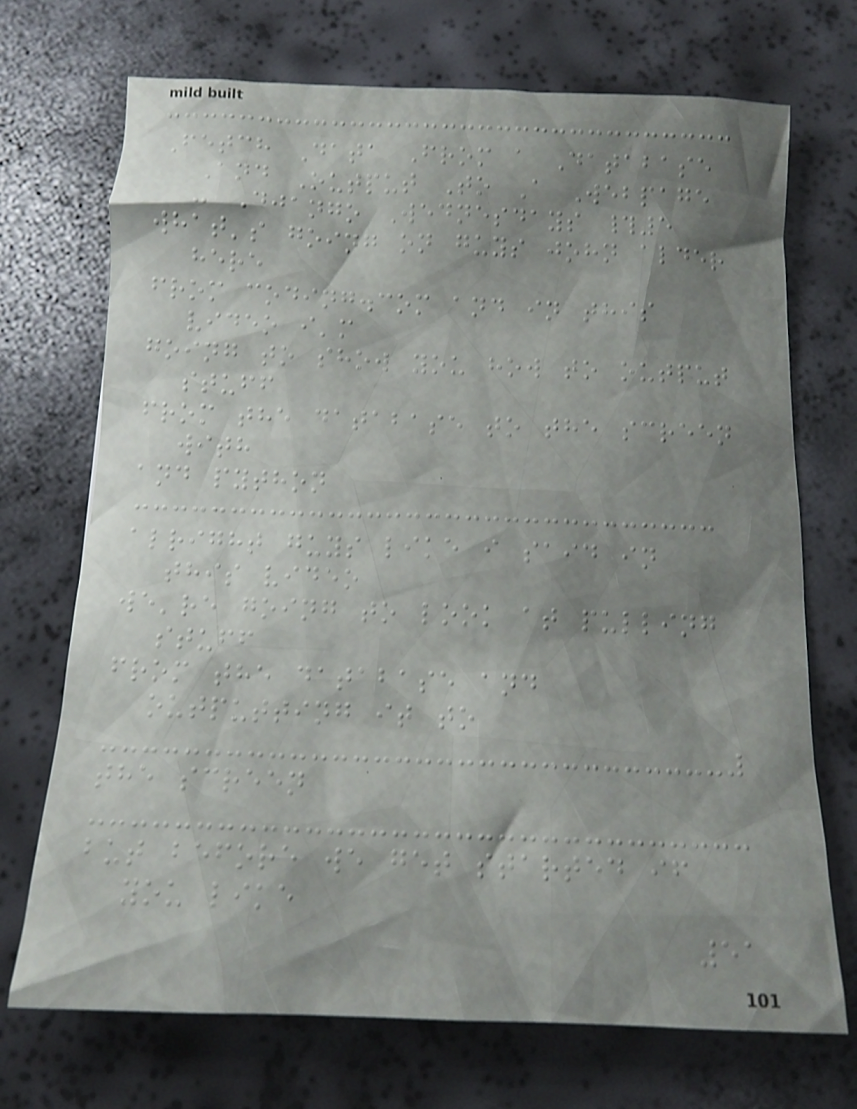Fetch Data From a Database
And Output To A Webpage
- Django Wednesdays #5
what's going on guys john alder
here
from coding.com and in this
video i'm
going to show you how to output
stuff
from the database to the screen
with
and python
alright guys like i said in
this video
we're going to look at pulling
stuff
from the database and
outputting it to
the screen
but before we get started if
you like
51
